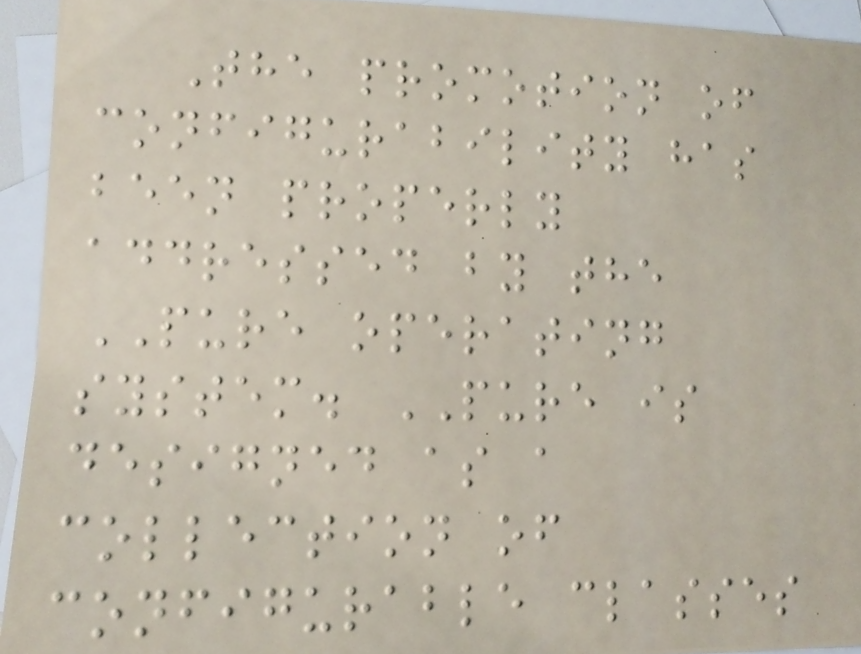The promotion of
configurability has
been properly
addressed by the
PURE operating
system. PURE is
designed as a
collection of
configurable classes
